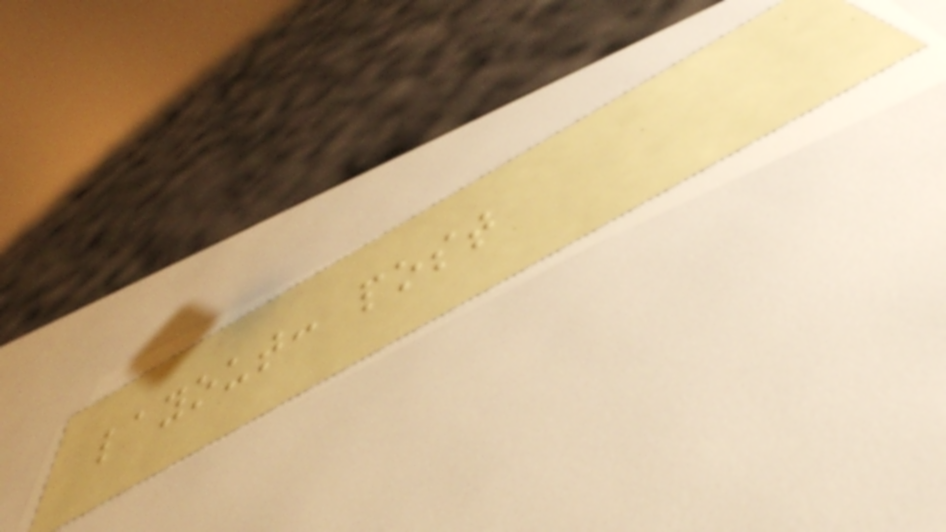layout: post
